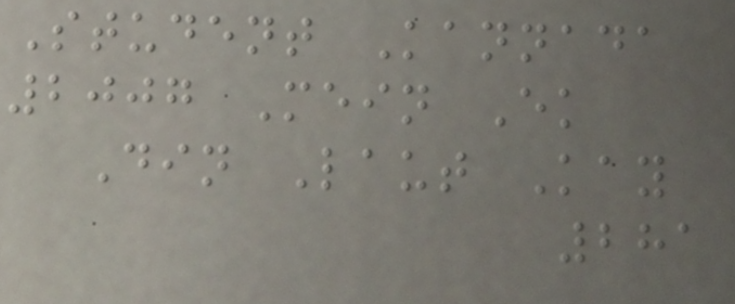Student Kannada
2007 Mein Ek
Din Laut Kay
281
